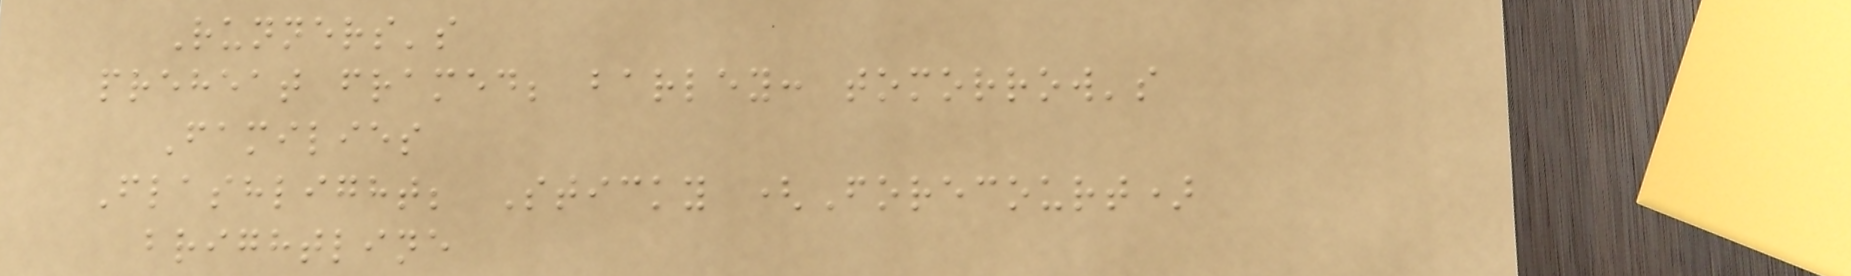Runners's
preheat framed; barley: tomorrow's
Families
Flashlight; Sticky (Forecourt)
brightline
